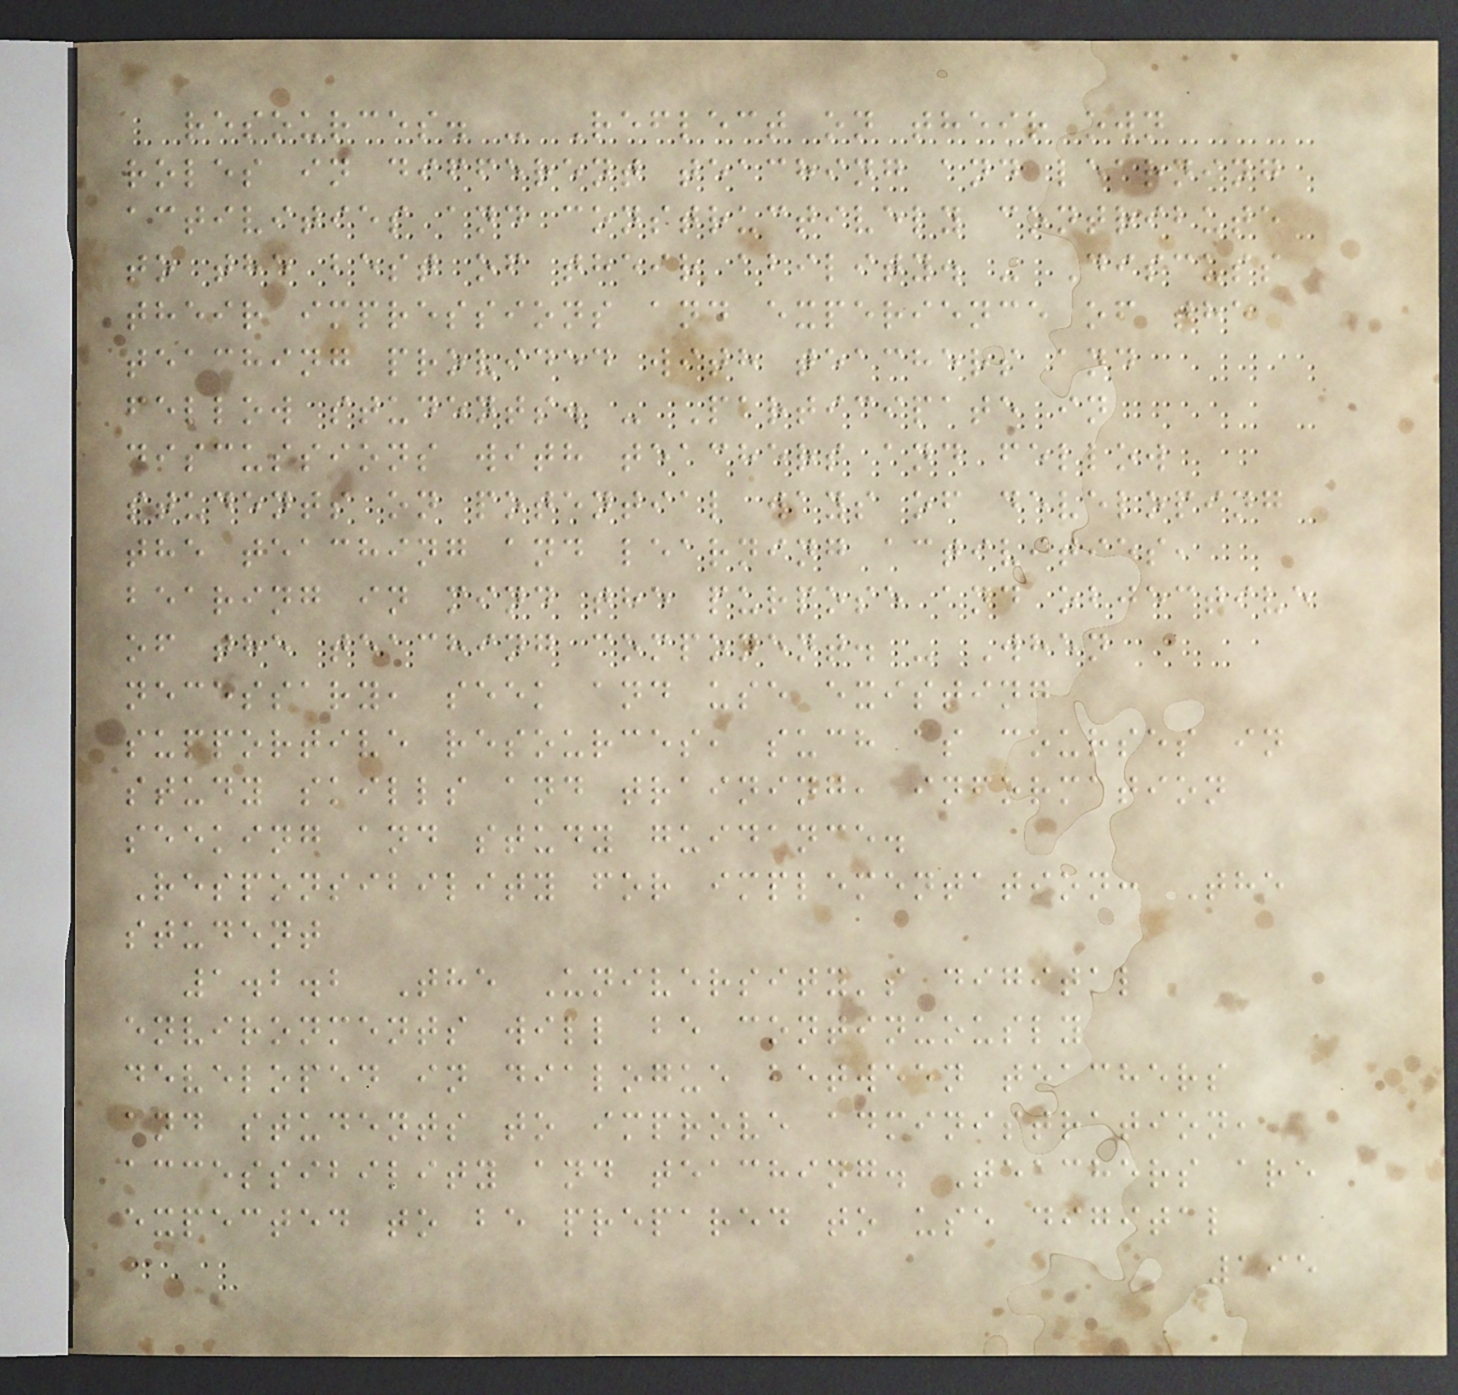resources. - Reflect on their own
roles in different teaching and learning
activities and constructively contribute
to the best of their ability. - Discuss
their impressions and experience of the
teaching provided with teachers and
fellow students. - Participate in
discussions with teachers and fellow
students on potential ways of developing
the teaching and learning activities,
bearing in mind the purpose and objective
of the teaching component. - When
necessary, seek and use existing
supportive resources, such as courses in
study skills and training, information
seeking and study guidance.
Responsibility for implementation: The
student
1.2.2 The University's digital
environments will be continuously
developed in dialogue between teachers
and students to improve administration,
accessibility and teaching. Teachers are
expected to be prepared to use digital
195
